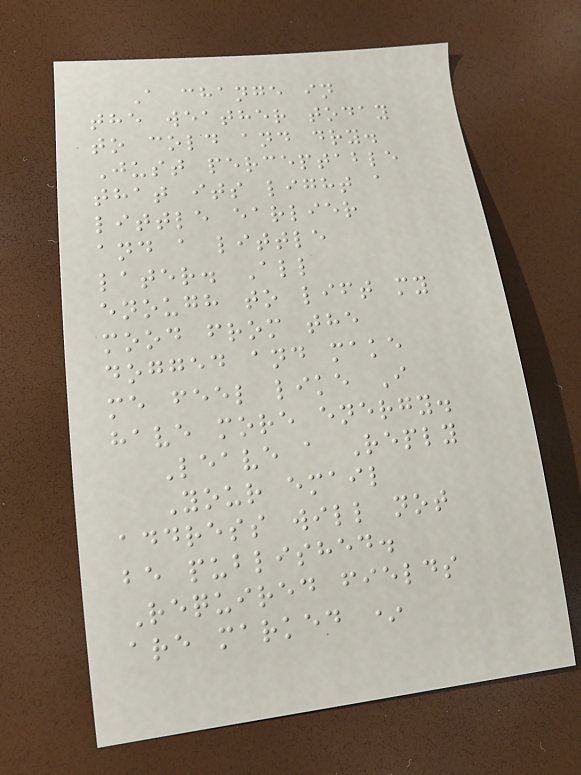A change in
the weather today
to cold and dry.
Just perceptable
that its light a
little earlier
and a little
later. All
enough to lift my
mood from the
dogged and make
me feel like I
have more energy.
Leave a Reply
Your email
address will not
be published.
Required fields
are marked *
